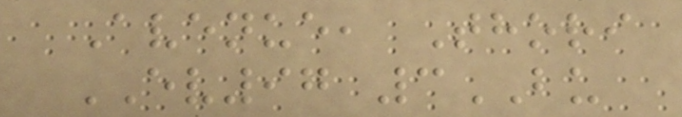Avenue, Thori
EV97 3BU
